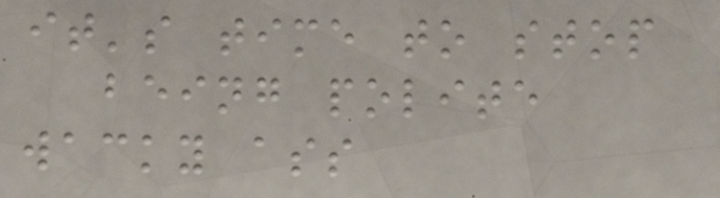it's time to stop
being polite
wacky ass
